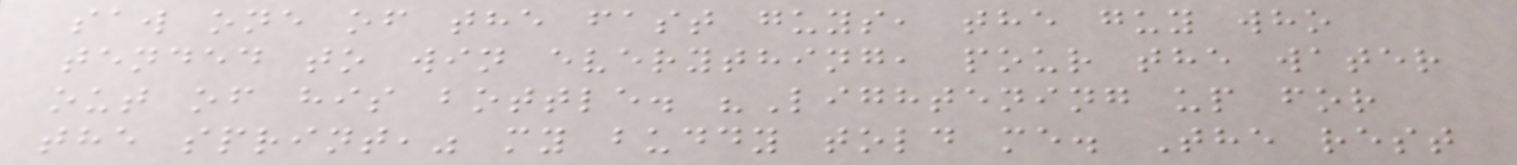saw one of the fast guys, the guy who
tended to win everything, pour the water
out of his bottle. "Lightening up for
the sprint," my buddy told me. The rest
